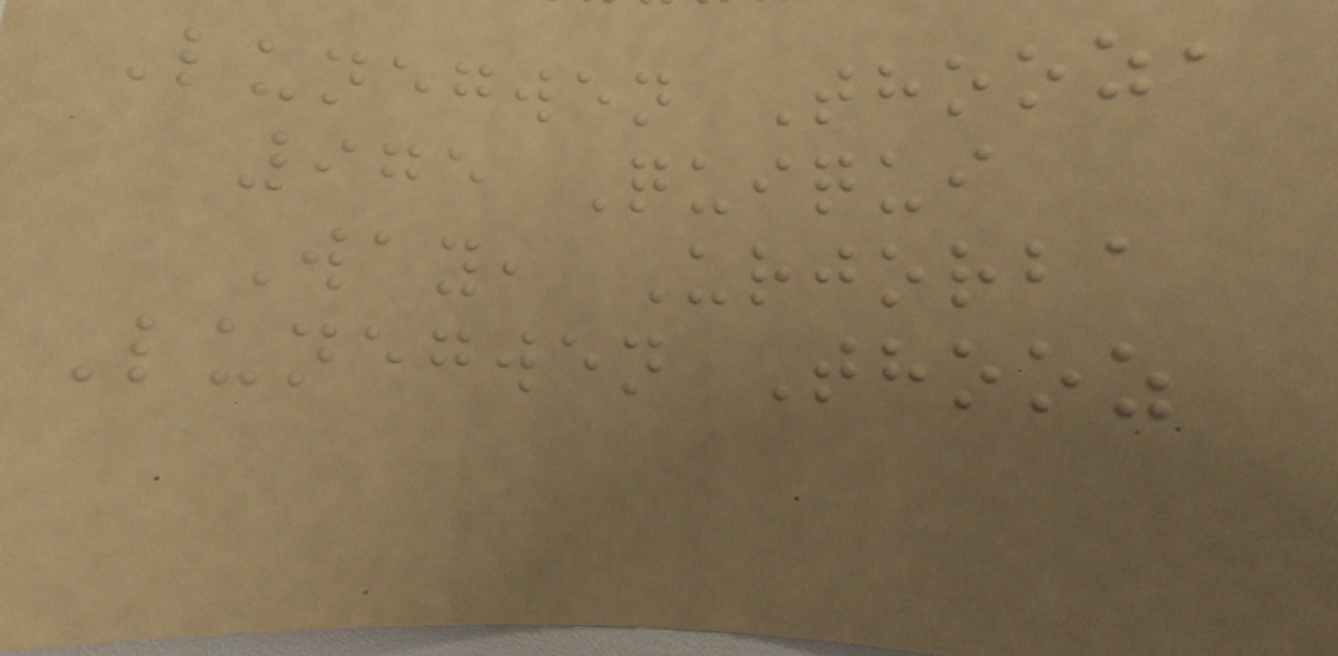Lunegwen Thooz,
975 Quiqui
Way, Urjorba
Lunegwen Thooz
